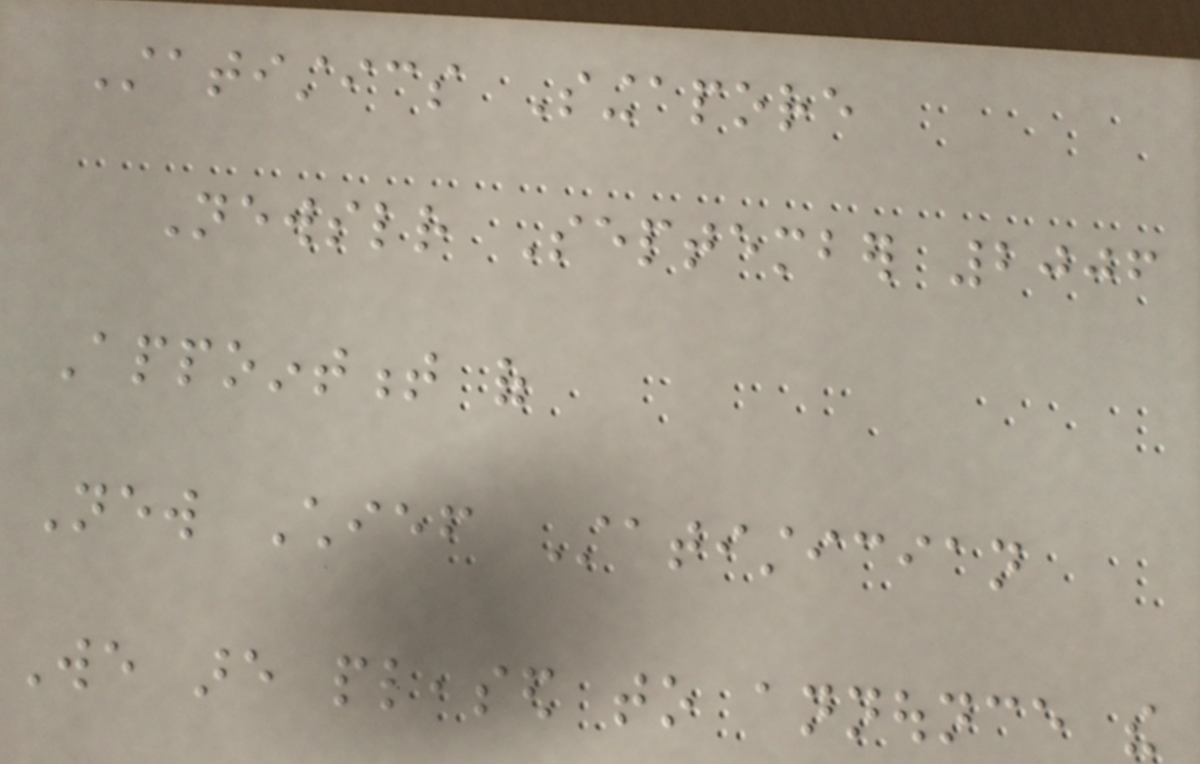Statistics Singapore
Newsletter September 2006
Appointment of
New Chief Statistician
We are pleased to announce the
